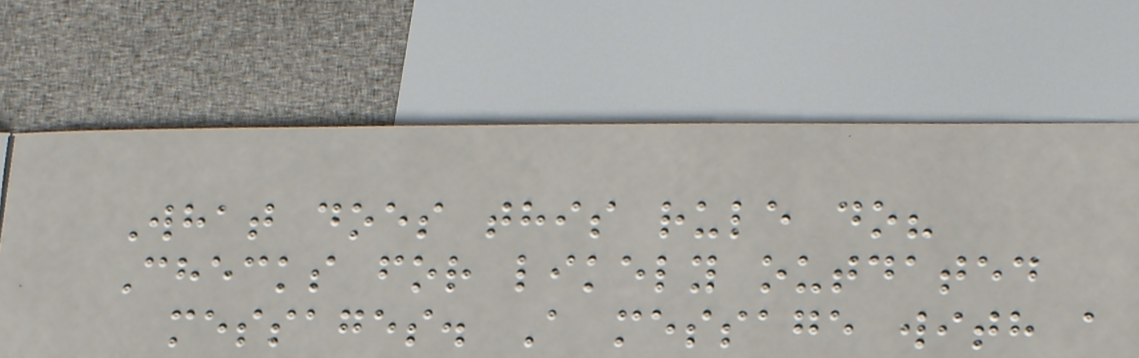What does this rule do?
Checks for likely outdated
messages. A message with a
